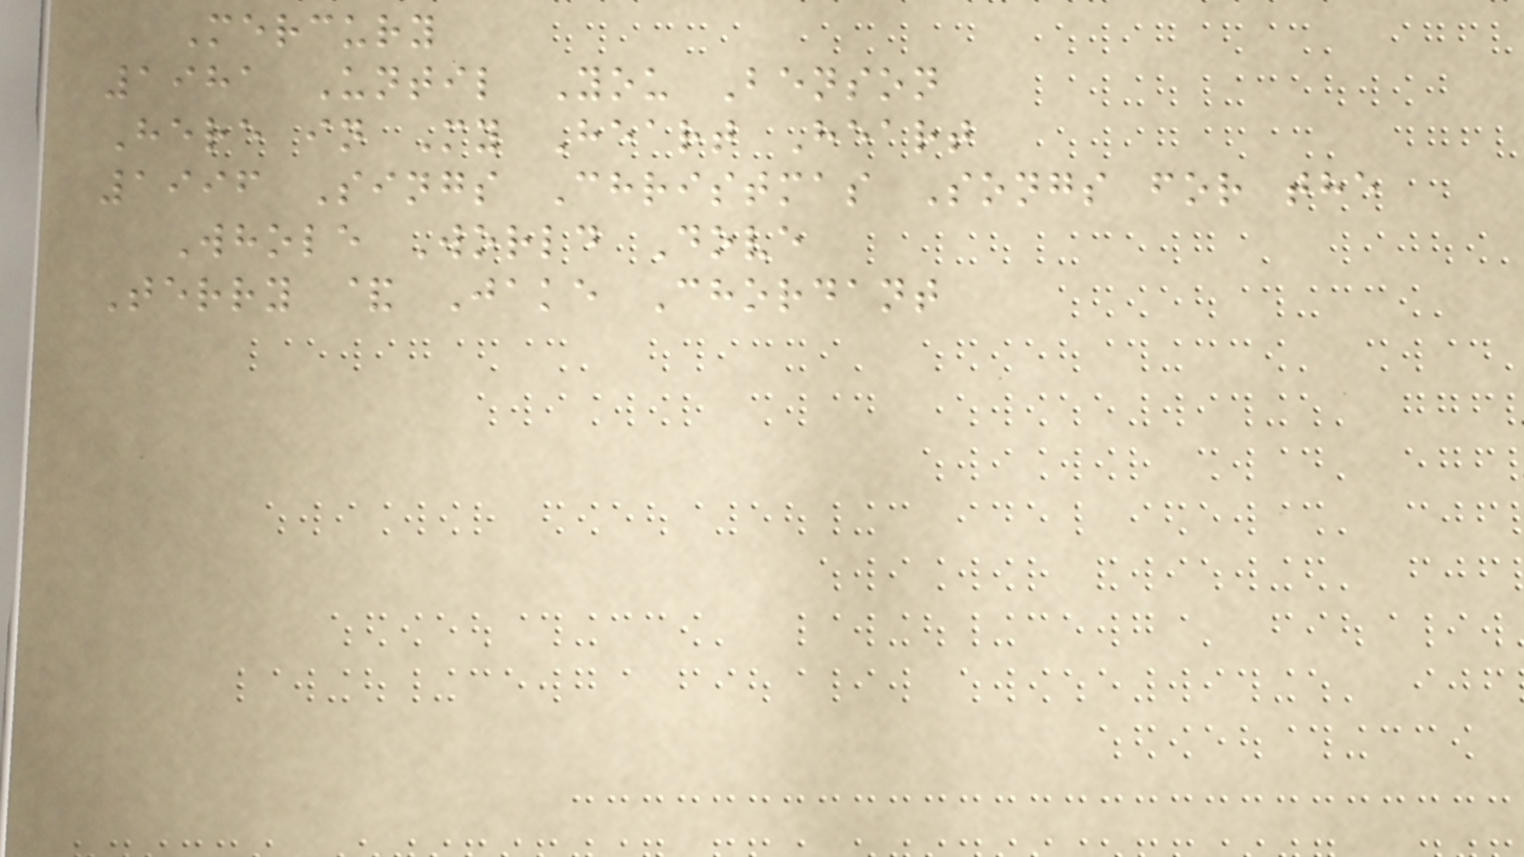Mercury
1981 Until You Benson
Here in My Heart Heart
1996 Sings Christmas Songs for the
Whole World Dove
Terry & Jake Chordant
